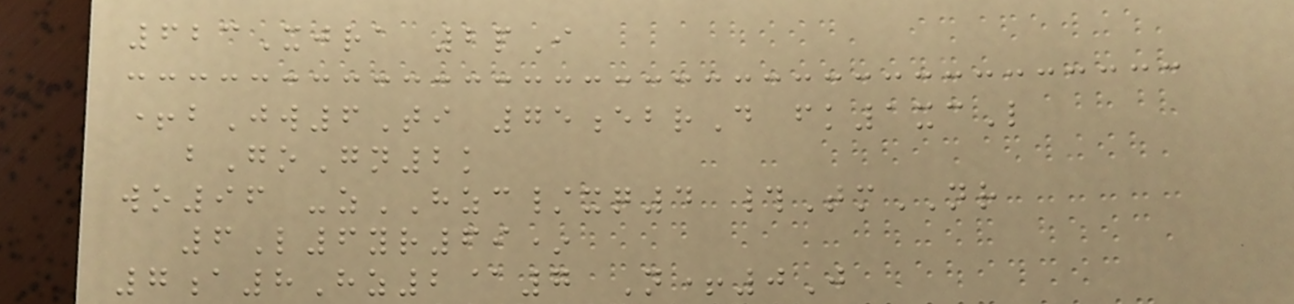623Xjra 2pI
+bJw6Ti 75ebrD fk1xcL
bGoGn2k
wo96 -zHZC/xq4 #TmNR
6L6yr69*
7a8Hz2@7 N+0J
